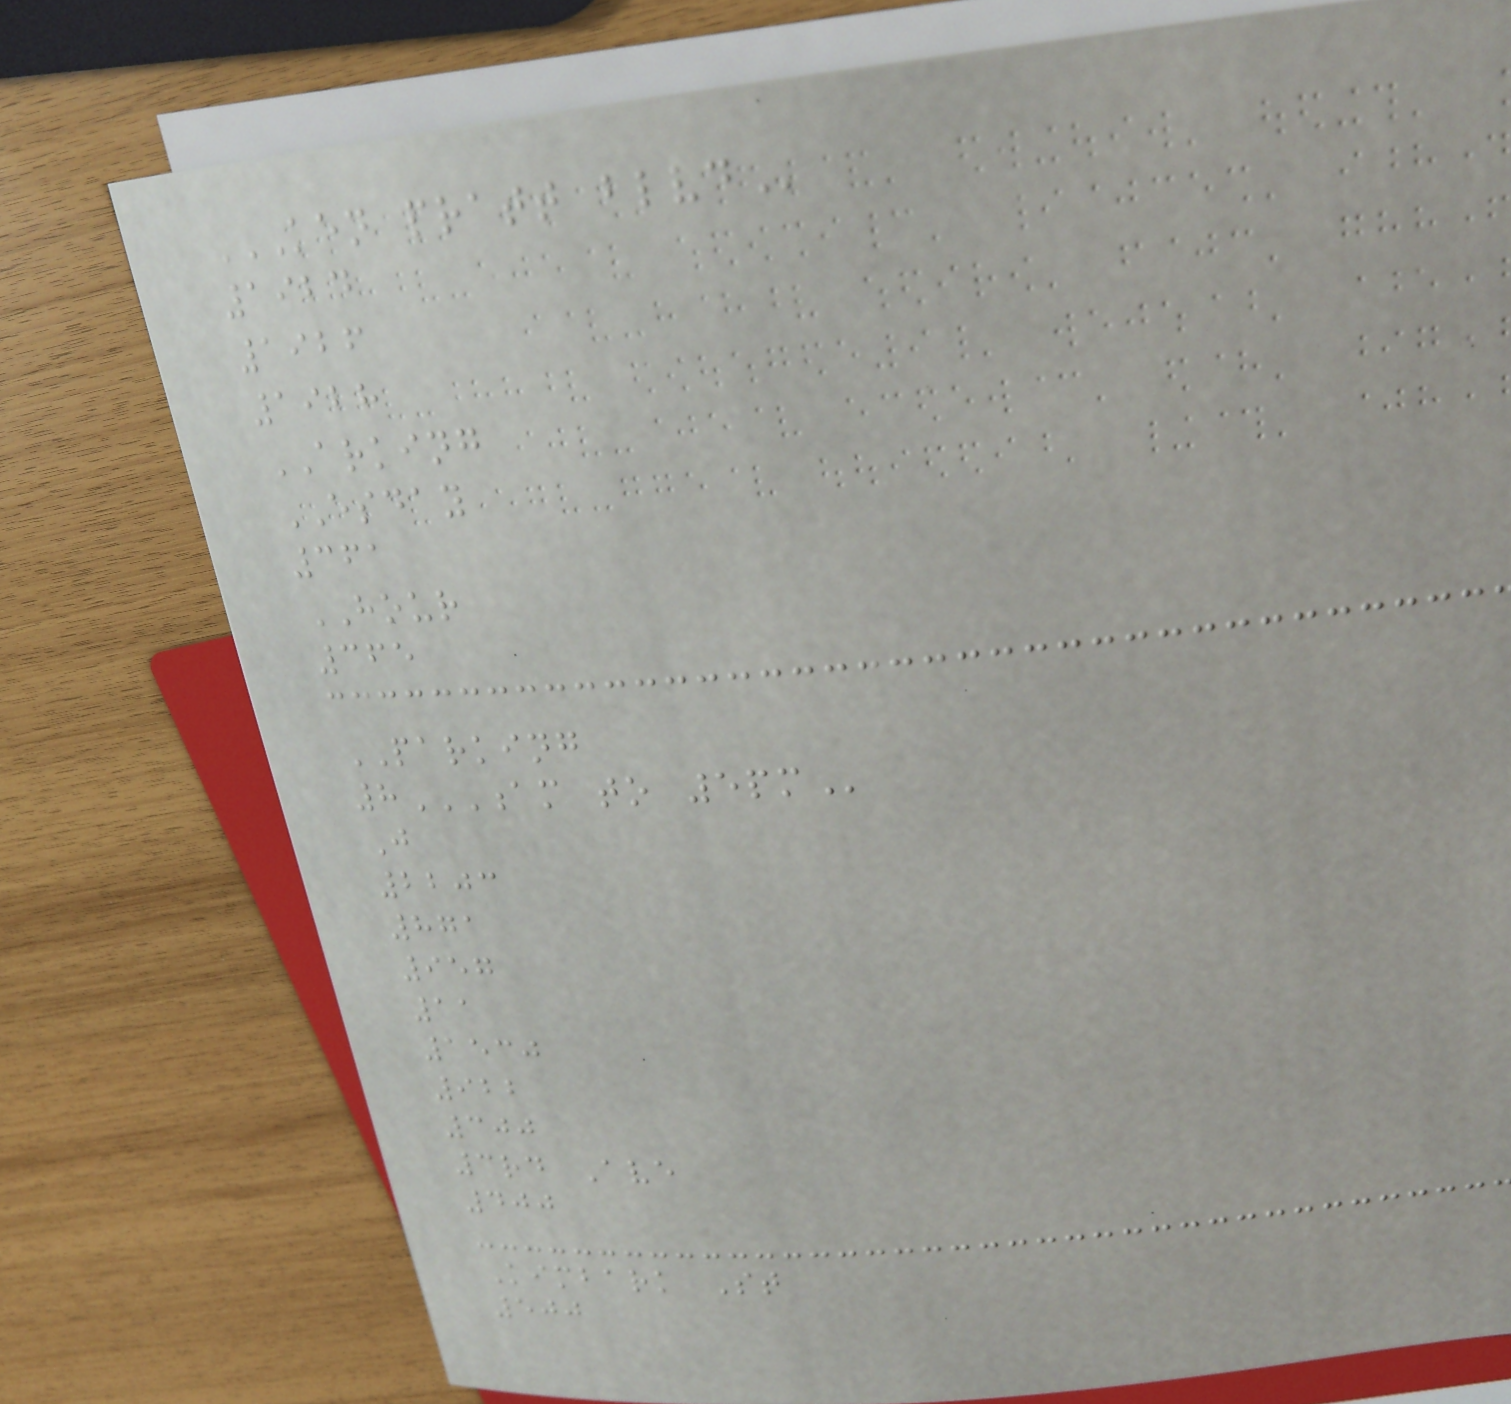KEN PRATT BLVD
1924
1926
1928
ARKING
ESDAY
361
HOUR
365
PARKING
8AM TO 5PM
J
2203
871
957
11
1530
922
300
3rd Ave
400
Kimbark St
500
